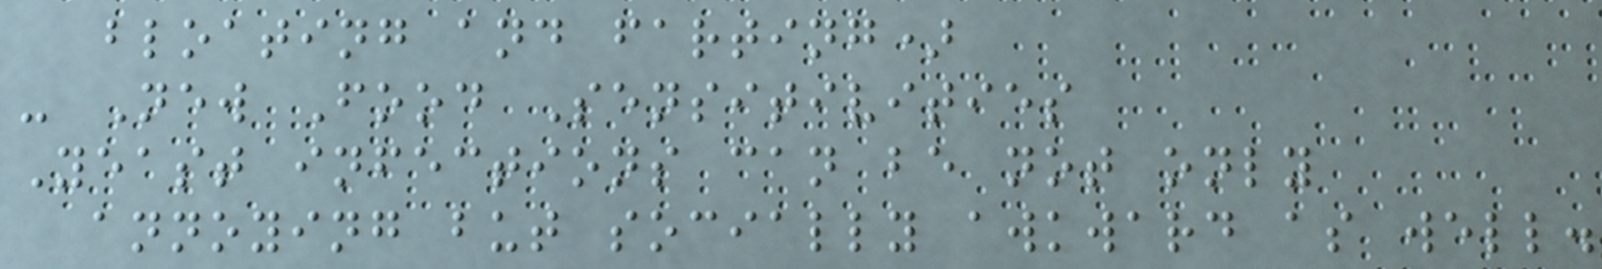bloating and farting)
- New Food Sensitivities
Yeast infections can be not only
annoying but socially awkward as well.
